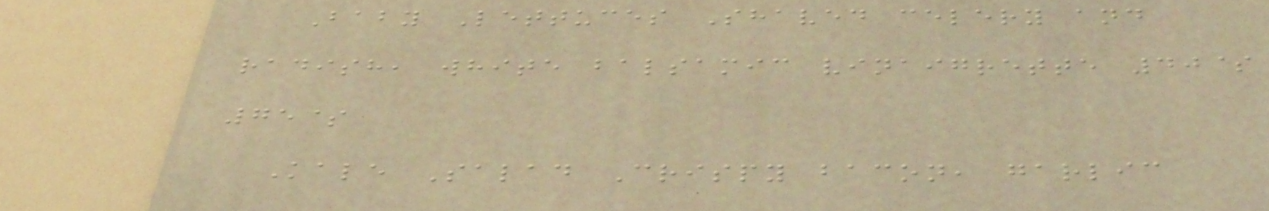Baby Lettuces Shaved celery and
radish, white balsamic vinaigrette 40$
75$
Kale Salad Crispy bacon, garlic
